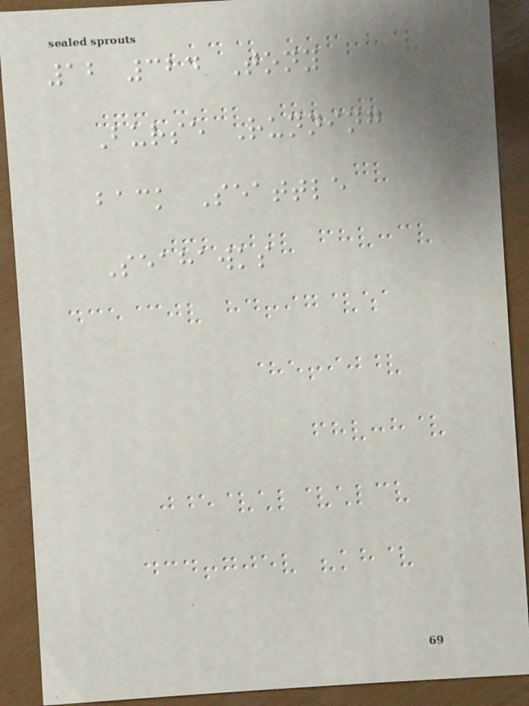12 324 Tony
Burse Running
back Seattle
Seahawks
